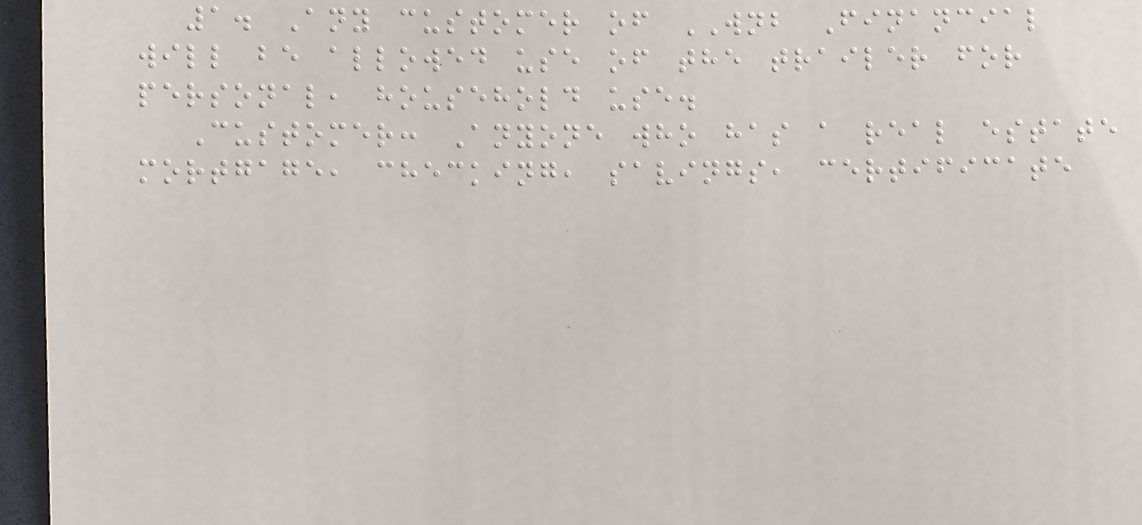1. Any customer of WNB Financial
will be allowed use of the trailer for
personal, household use.
Customer: Anyone who has a real estate
mortgage, checking, savings, certificate
